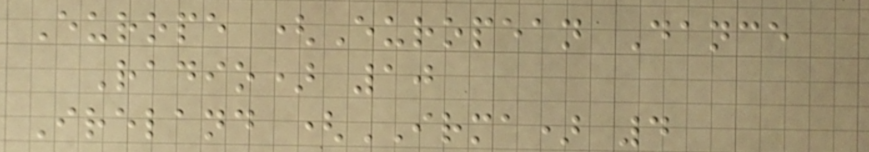Europe (European Dance
Radio) 10
Ireland (IRMA) 4
